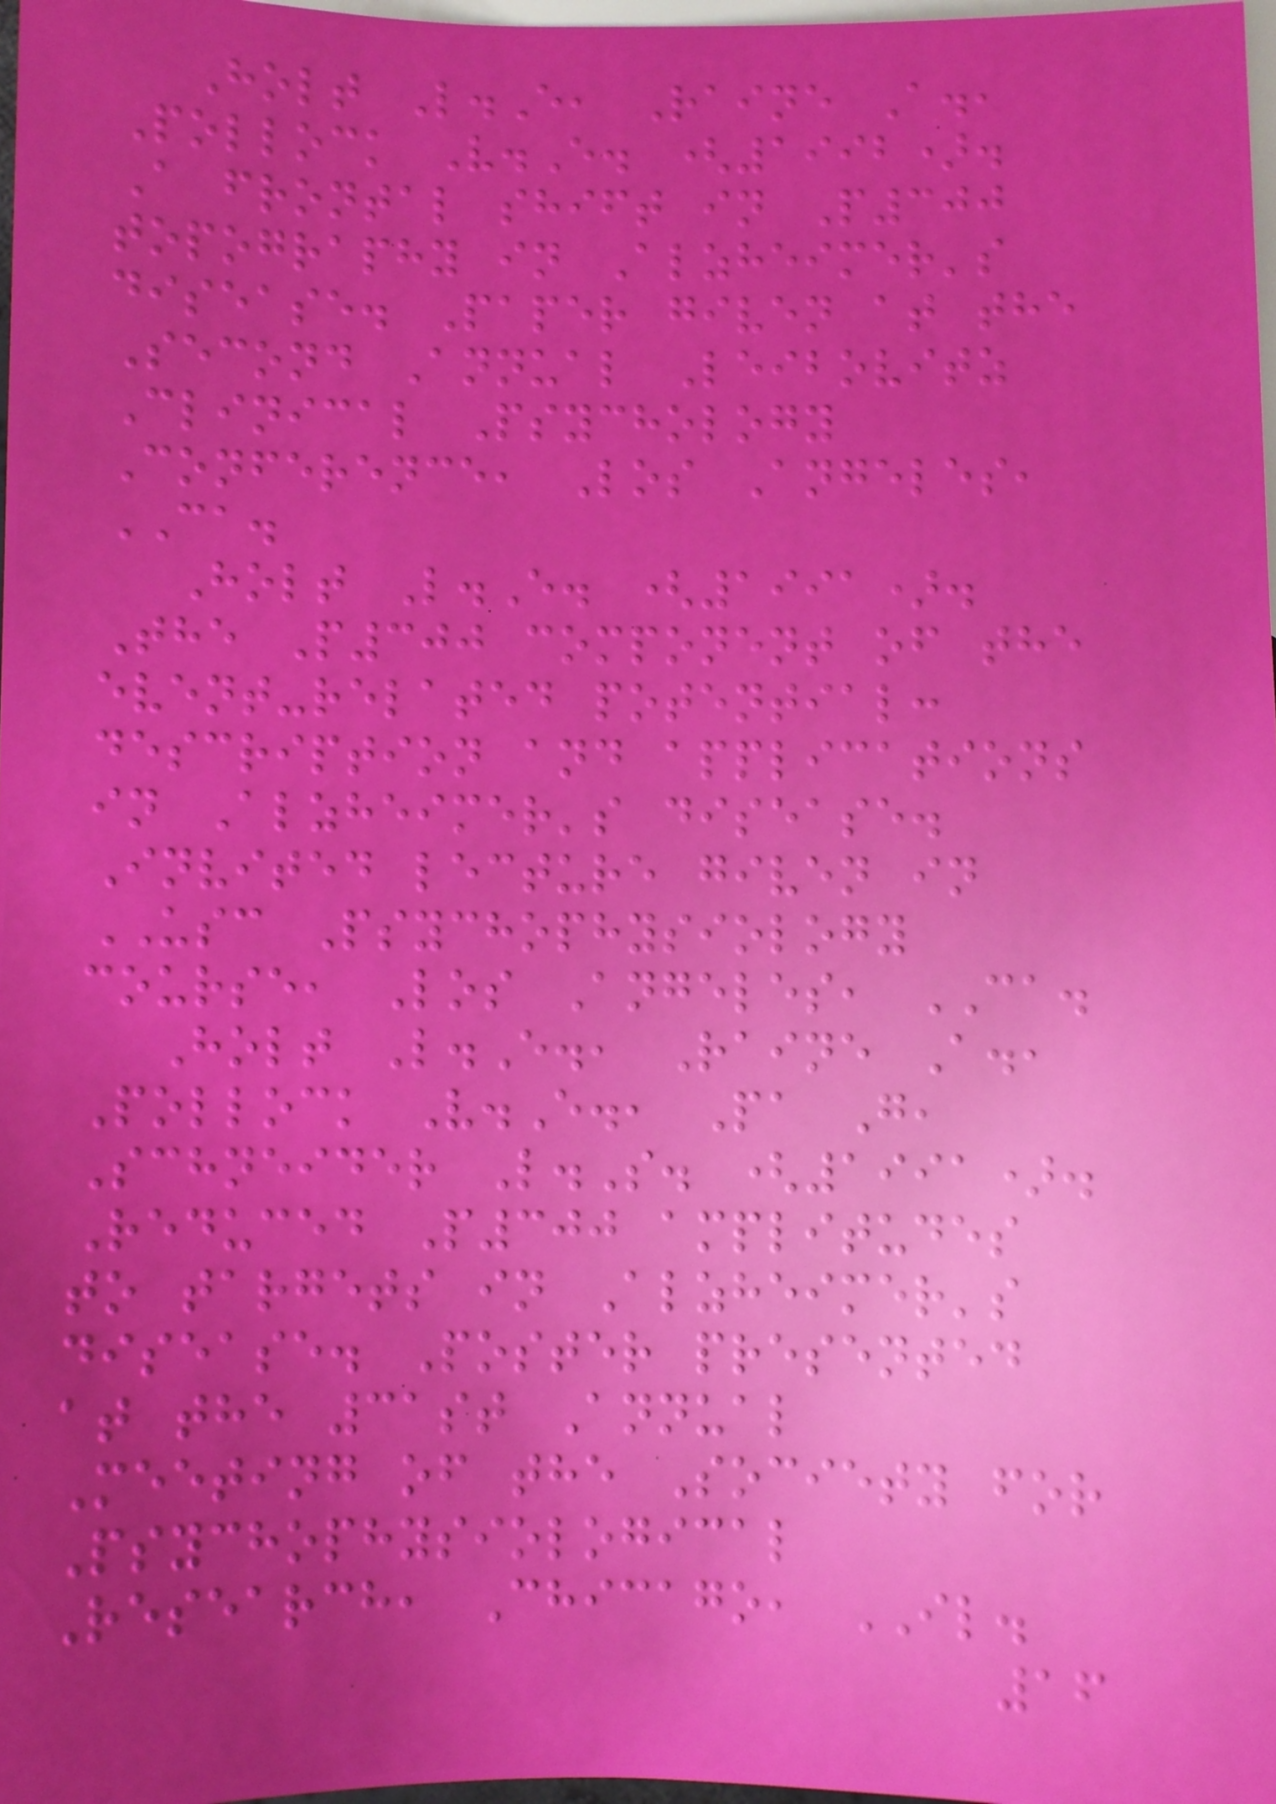Holt L.E, Raine A.,
Pollock V.E. (1992).
A frontal shift in P300
topography in Alzheimer's
disease. Paper given at the
Second Annual Leibovitz
Clinical Psychology
Conference, Los Angeles,
CA.
Holt L.E. (1991).
The P300 component of the
event-related potential:
description and applications
in Alzheimer's disease.
Invited lecture given in
USC Psychophysiology
course, Los Angeles, CA.
Holt L.E., Raine A.,
Pollock V.E., Pa G,
Schneider L.S. (1991).
Reduced P300 amplitudes
to targets in Alzheimer's
disease. Poster presented
at the 31st Annual
Meeting of the Society for
Psychophysiological
Research, Chicago, IL.
16
